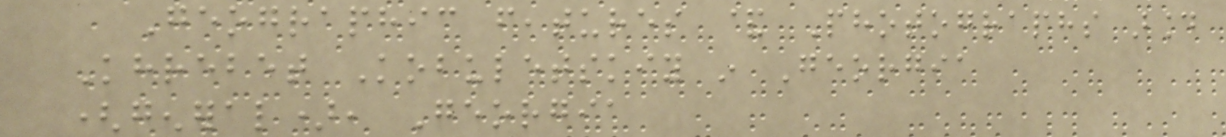Geographic features & Photographs around
Khrebet Kobuletskiy in Georgia
(general), Georgia
